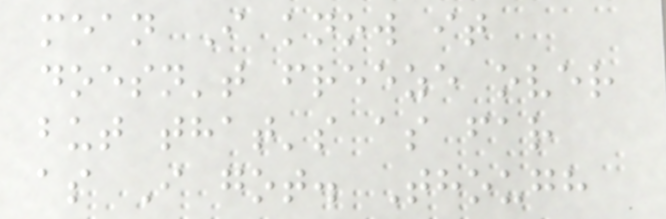mean I know it
doesn't freeze over
but that's as far
as I got. Though
